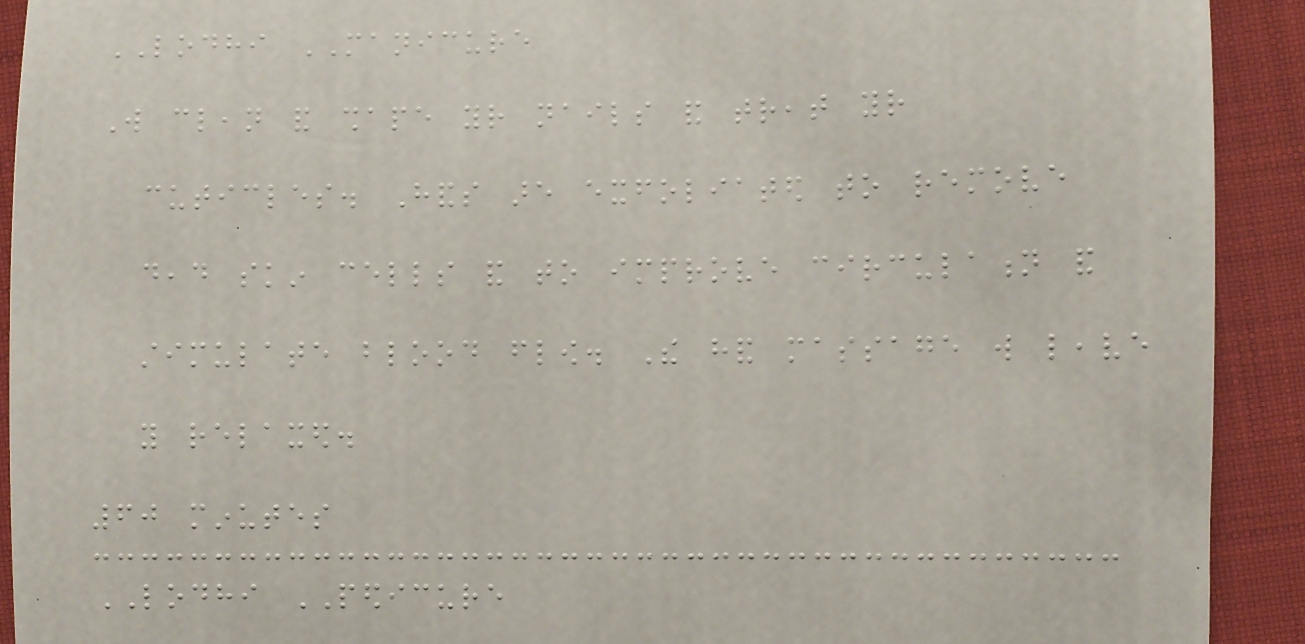LODHI MANICURE
Will clean and shape your nails and treat your
cuticles. Hands are exfoliated to remove
dead skin cells and to improve circulation and
stimulate blood flow. The hand massage will leave
you relaxed.
60 minutes
LODHI PEDICURE
